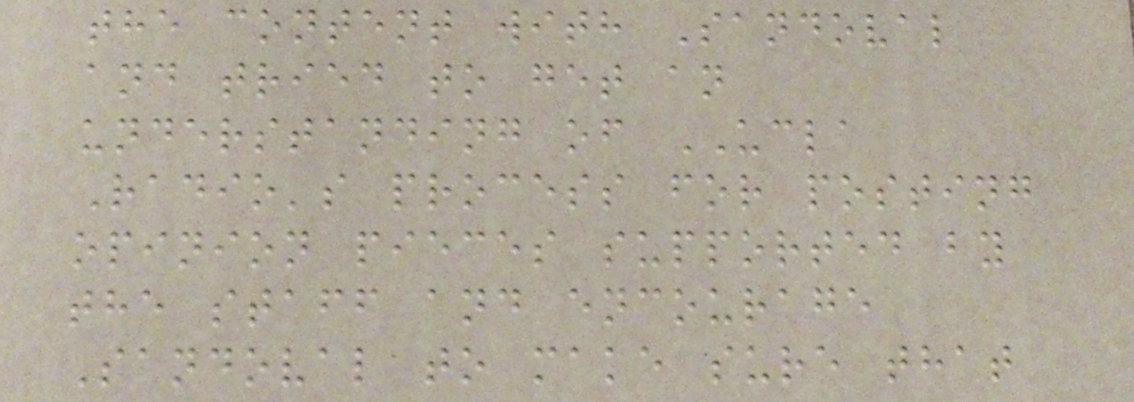the content with Sandoval
and tried to get an
understanding of UCLA
Radio's process for posting
opinion pieces supported by
the staff and encourage
Sandoval to make sure that
